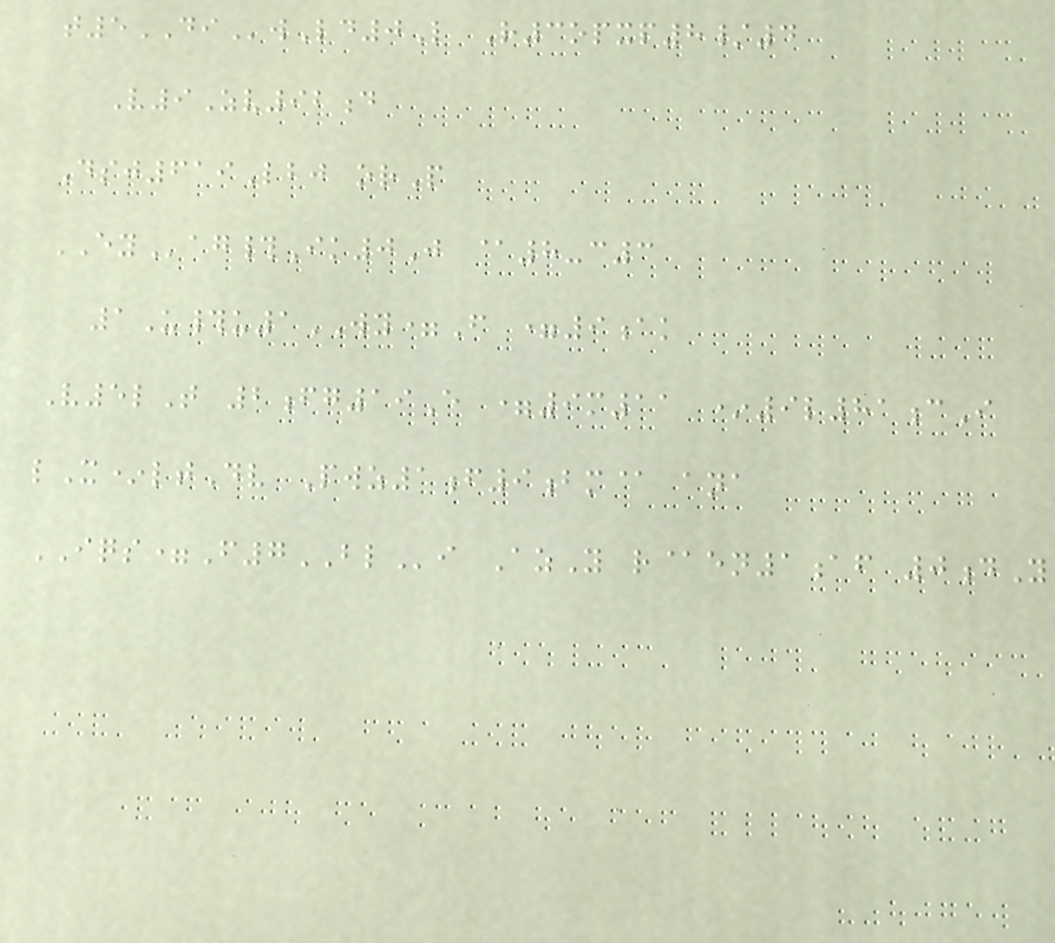t5DIwLd0L R3opxp8/4
V9Zv92d
Dsj619Lbj orP
EYag#Ik0J @8-c3
1U#u1WY=F =9ak
V5lT 2fg19E =9m11 *9l81cI
lX*ltDv Pwz1f9bm@ ana
IQS=F7BLi AzY r@en1af 0dY
